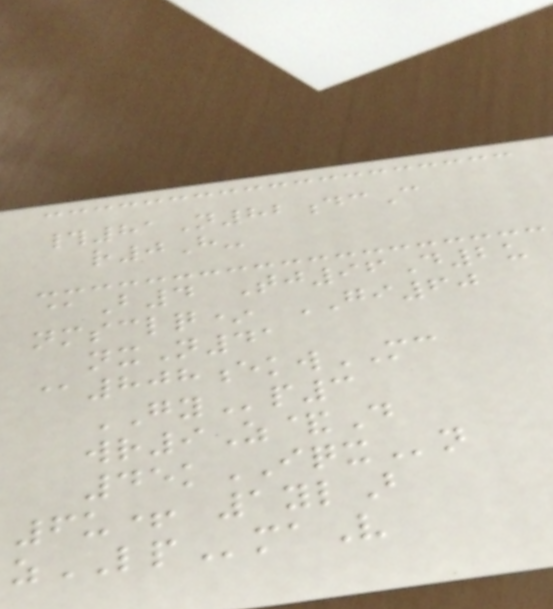#81N82dcC
r0H-
@B4 Tj96D2u
nmsclq* GI60
nxN41
@808ekwMC
GYp3
wr9Z&D
45kIQXn
6u+ 1ylB
zLPmaV
